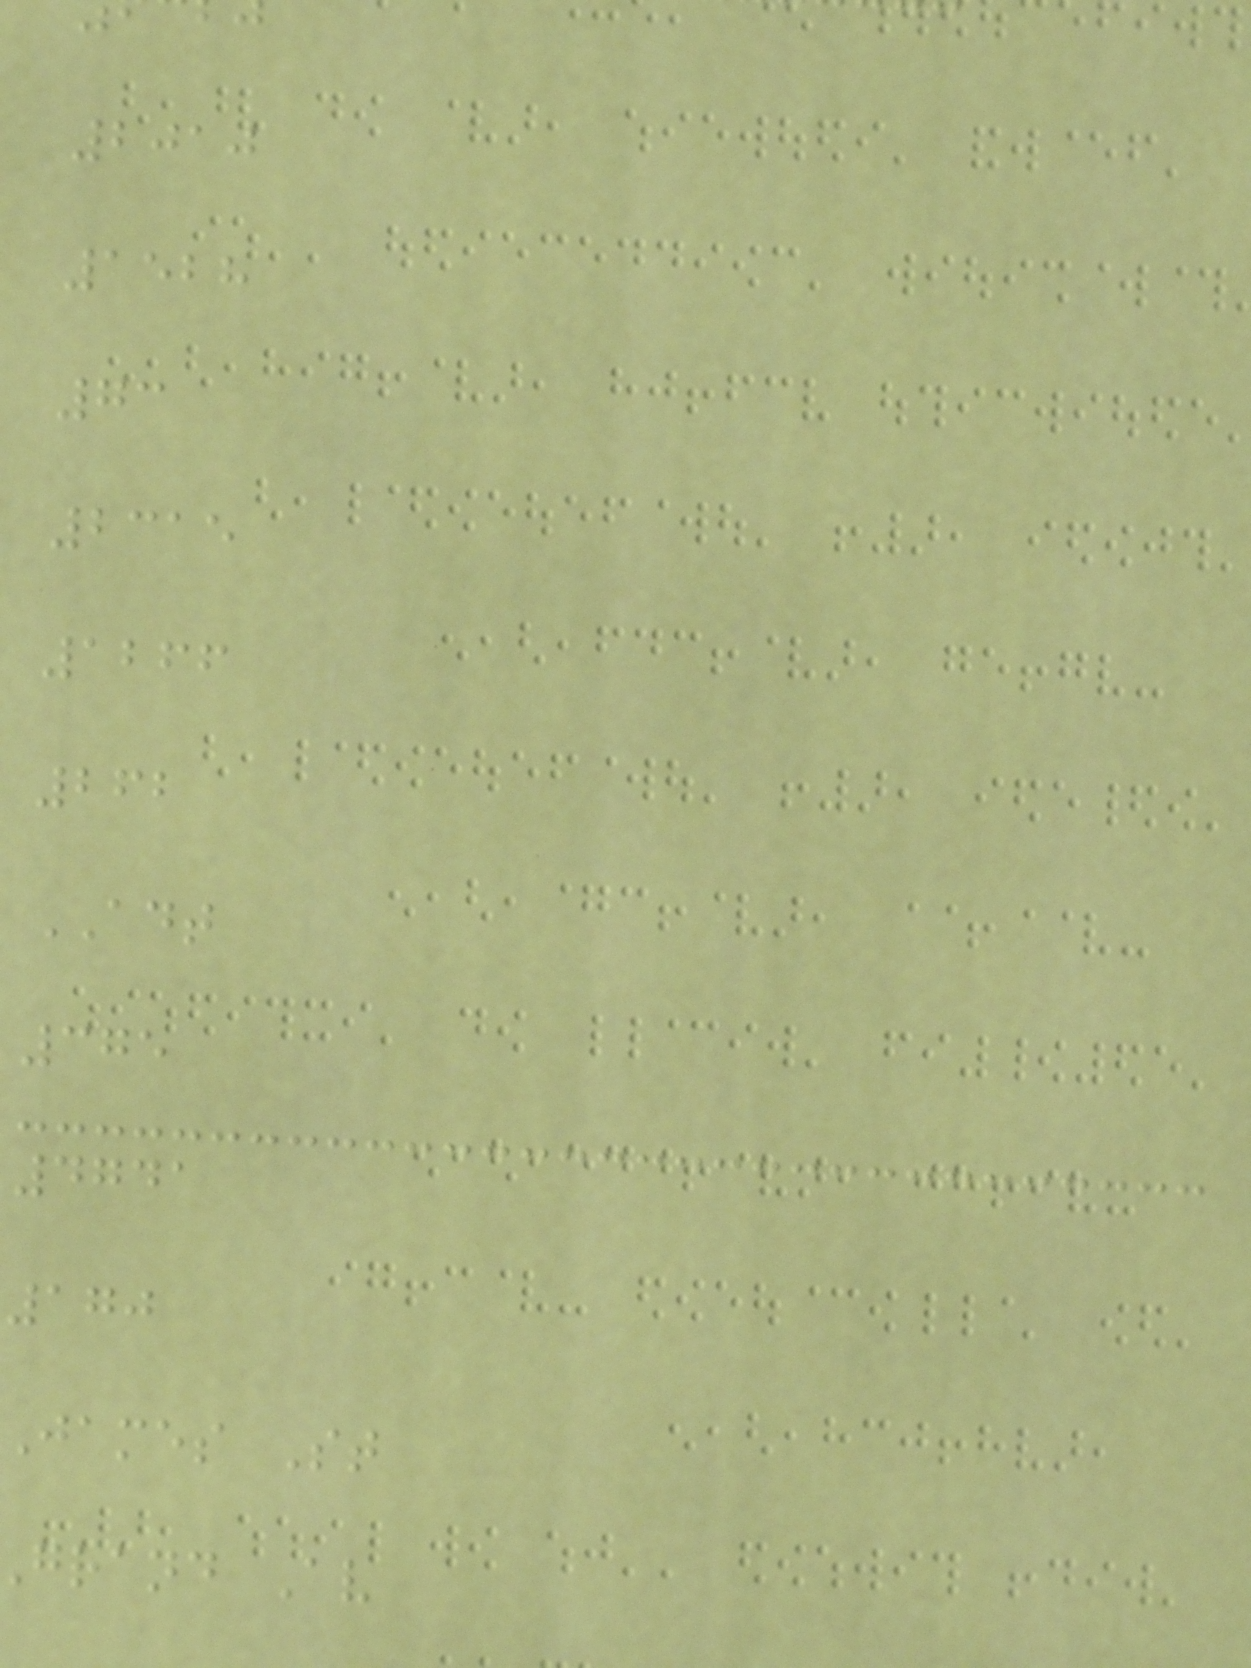2010
1528
73
2315
1266
262
ADT
375
4741
170
james St
grand Av
